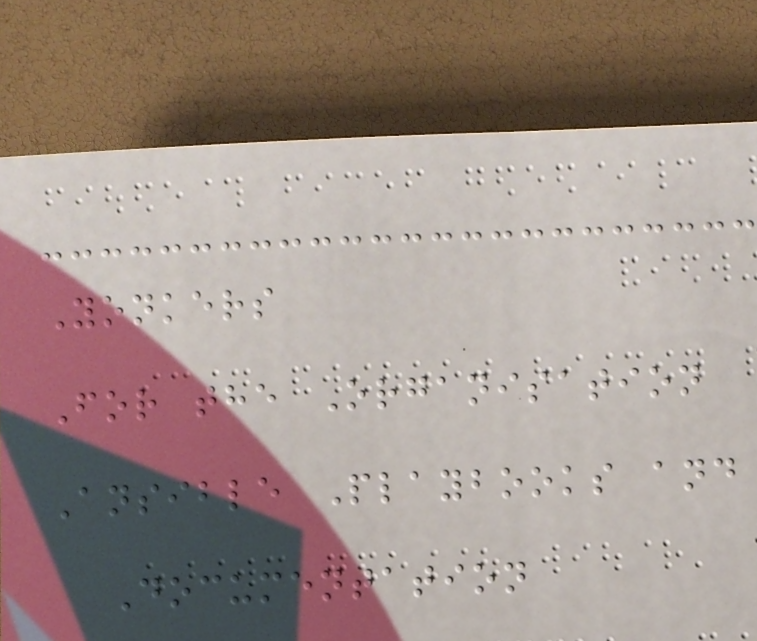Yonkers
For the Organisation
Ansible Playbooks and
Documentation
